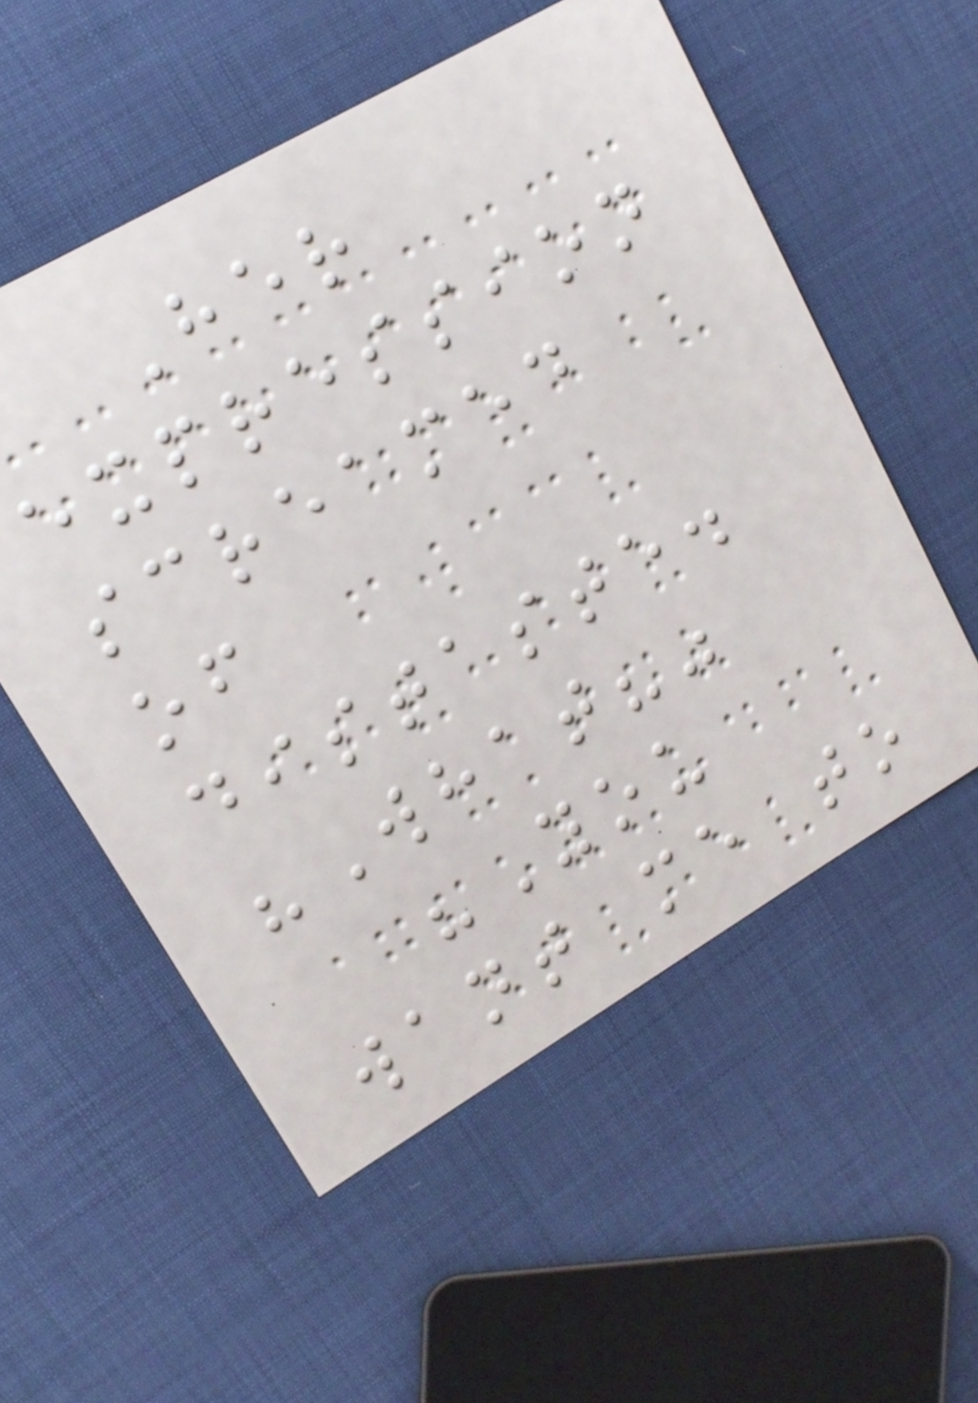Her
expression
screamed
of
distaste.
"What?"
"You
want me to
